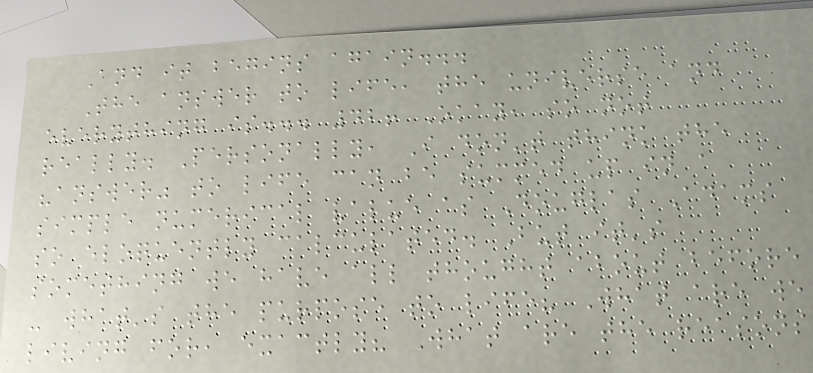And it begins again...
The answer to life, the universe and
everything is... 42! Okay, so not
really. Personally, I don't think the
"answer" to life can be summed up in a
simple numerical value as Douglas Adams
so eloquently calculated. But it's
something we have all thought about before
- what's the purpose to life? What are we
living for, exactly? What are the reasons
